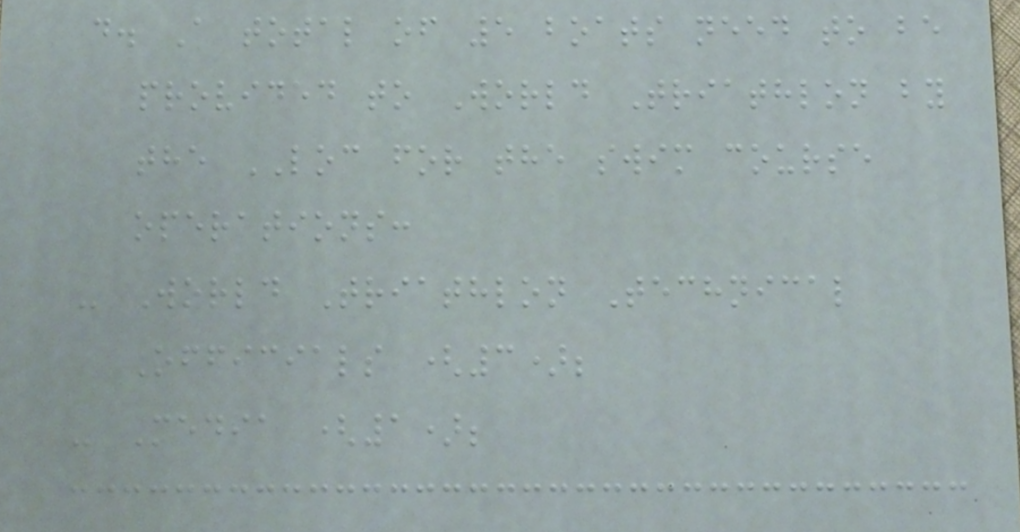d. A total of 5 boats need to be
provided to World Triathlon by
the LOC for the swim course
operations:
- World Triathlon Technical
Officials (3);
- Media (1);
